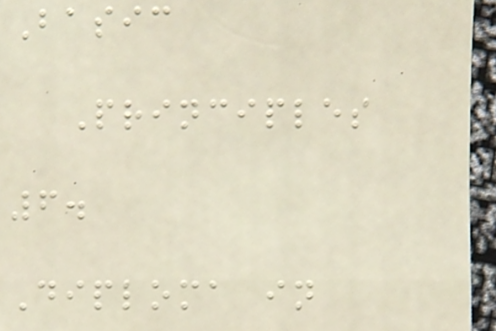Basic
Principles
6.
Diploma in
